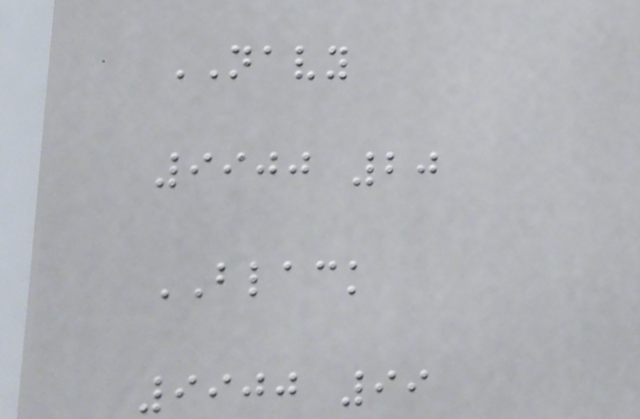NAVY
9900 20
BLACK
9900 99
